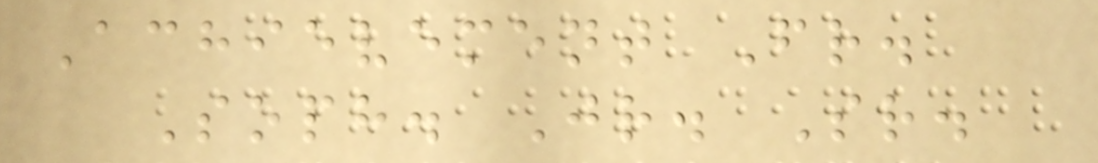Achievement Fr.
Soph. Jr. Sr.
